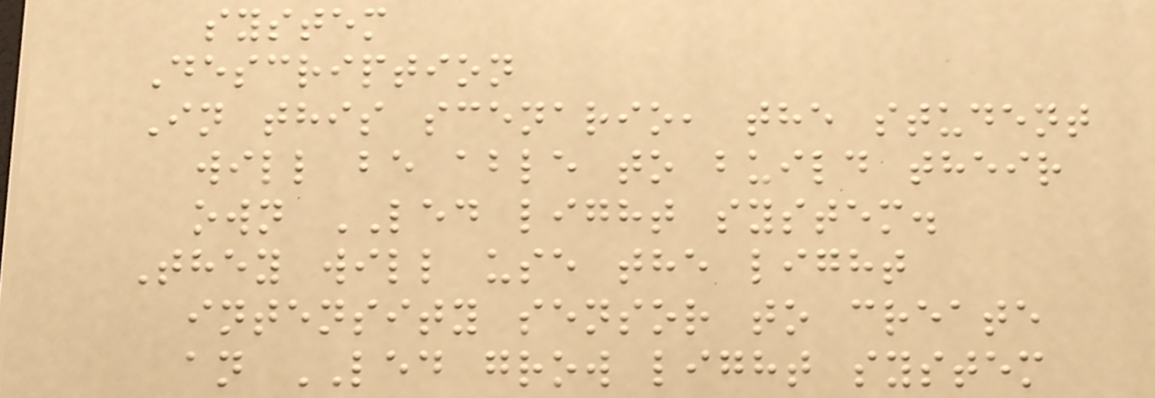system
Description
In this scenario, the student
will be able to build their
own LED light system.
They will use the light
intensity sensor to create
an LED grow light system
